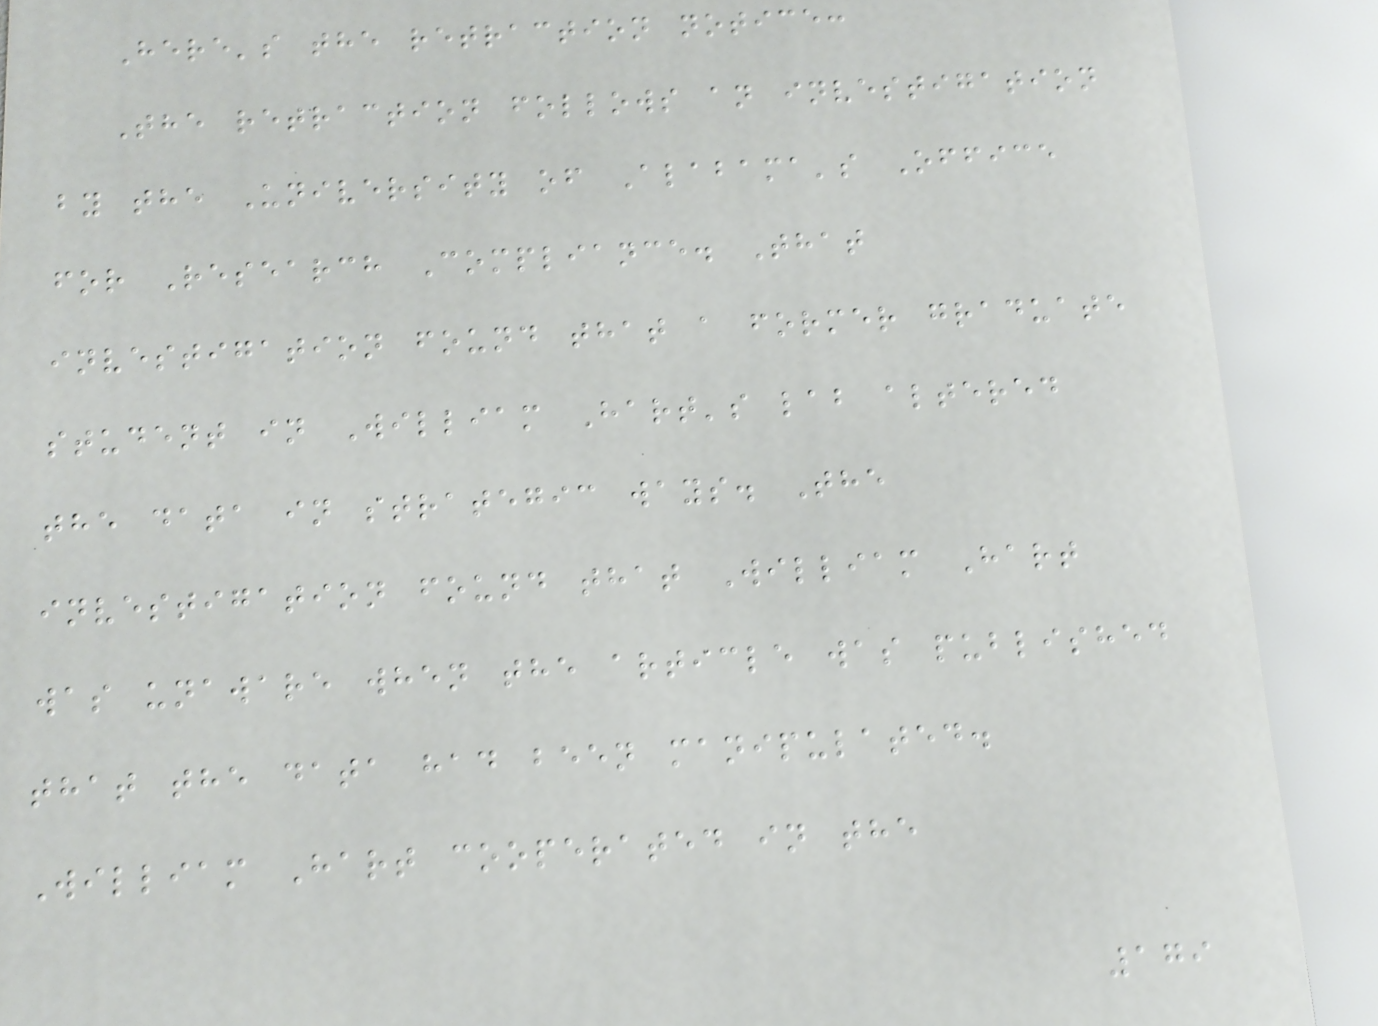Here's the retraction notice:
The retraction follows an investigation
by the University of Alabama's Office
for Research Compliance. That
investigation found that a former graduate
student in William Hart's lab altered
the data in strategic ways. The
investigation found that William Hart
was unaware when the article was published
that the data had been manipulated.
William Hart cooperated in the
179
